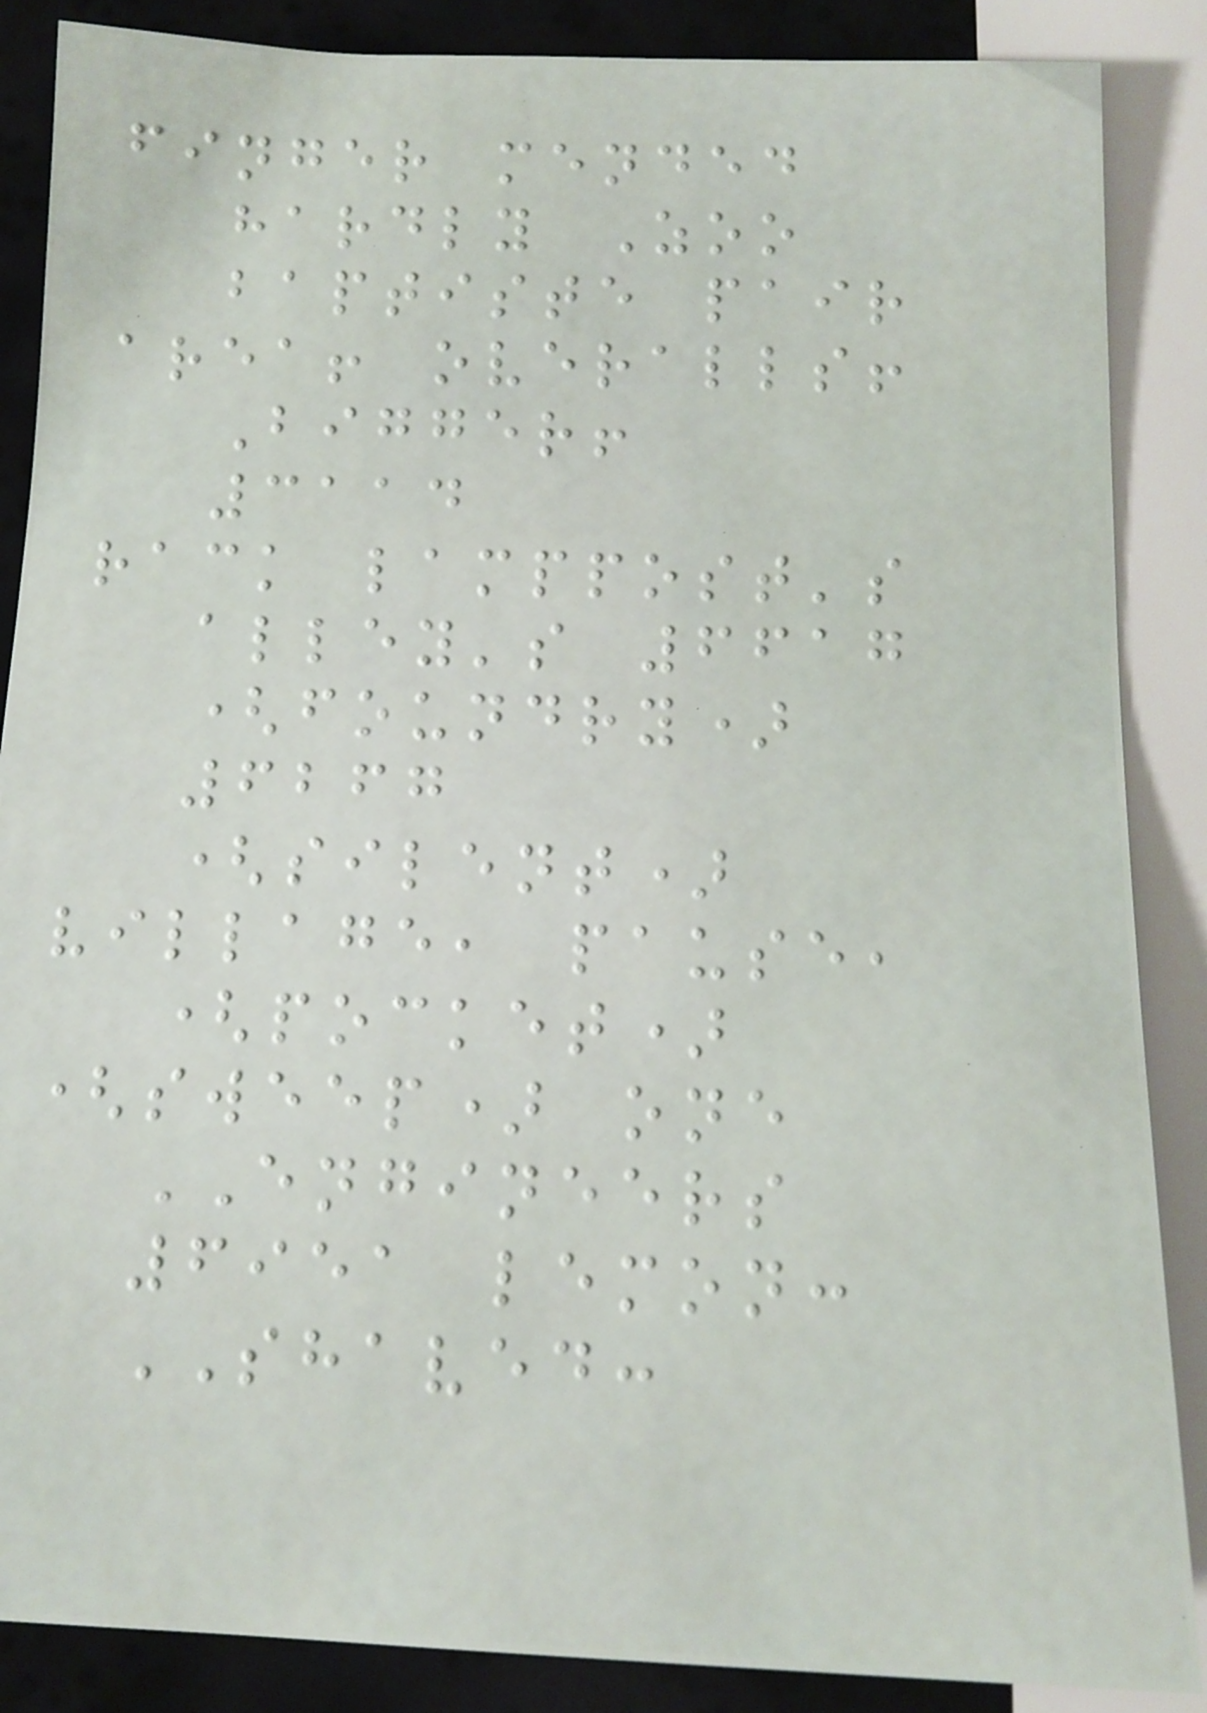finger mended
hardly Zoo
baptiste pair
area! overalls!
Bigger!
3114
rack lamppost's
alley's 6617
(foundry)
6267
(silent)
village, pause,
(pocket)
(sweep) one
ENGINEERS
6951 lemon:
SHAVED:
